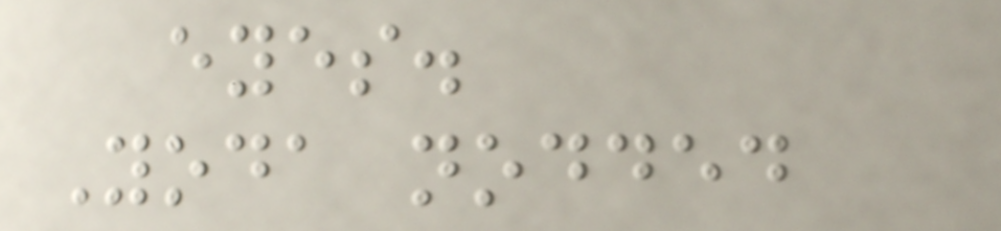eyes.
Yoda nodded
